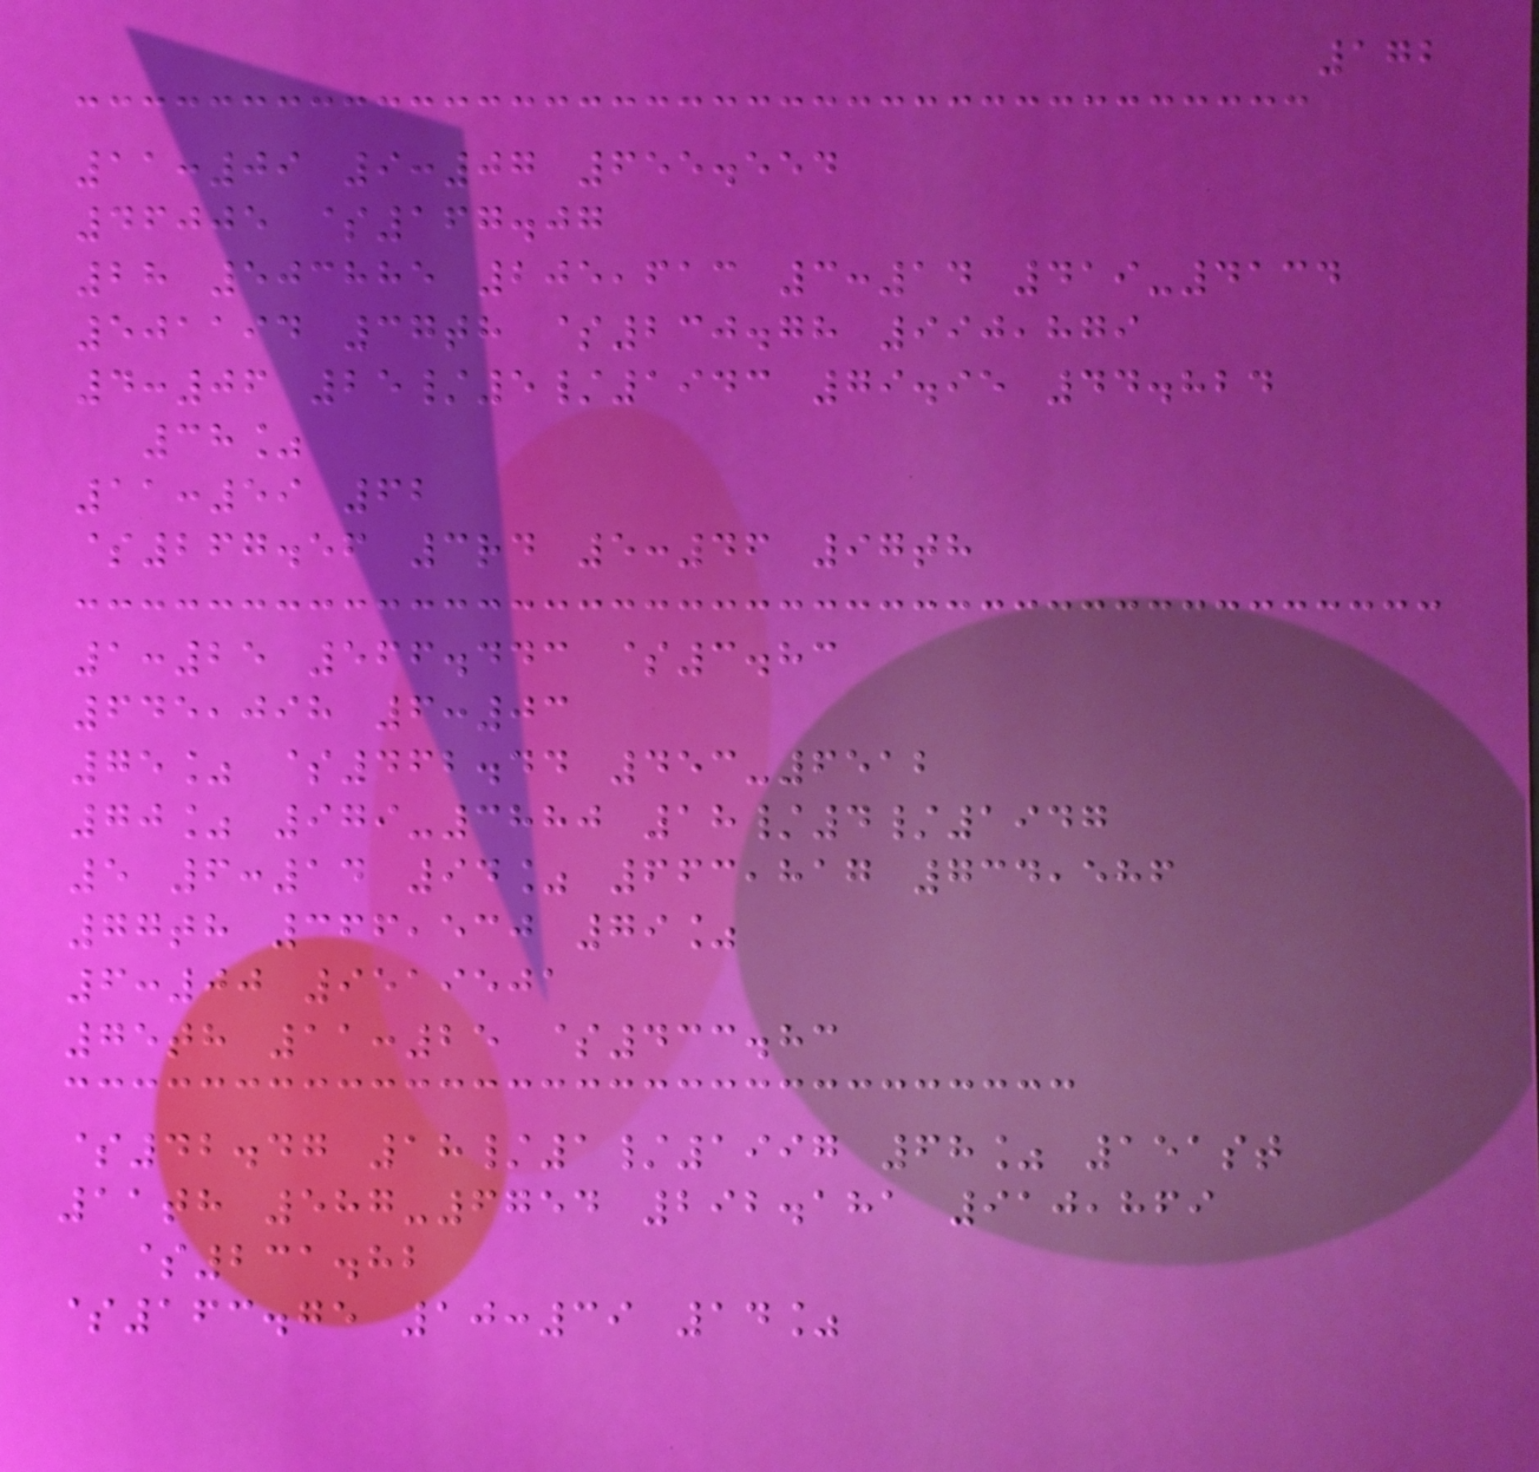172
11:09 9:07 655.554
46005 $167.07
28 503885 205,613 3:14 419-4134
501194 37th $230.78 990,879
4:06 25/5/1943 79.95 44.824
38%
11:59 62
$267.56 3rd 5:46 97th
1:25 566.443 $3.83
645,098 6:03
75% $462.44 453-6512
70% 979-3880 18/4/1947
5 6:14 94% 663,817 734,586
77th 366,530 79%
6:00 9519501
75th 11:25 $433.83
$42.47 18/1/1997 68% 151st
11th 587-6754 292.181 910,869
$231.82
$163.75 10:39 14%
